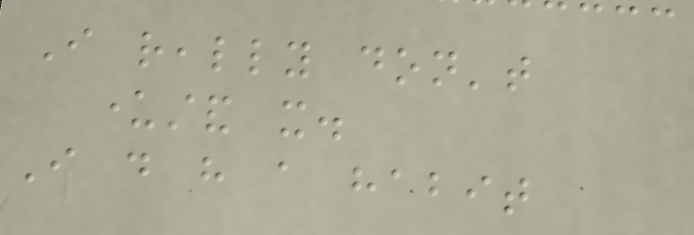I really don't
understand it.
I do have a habit
